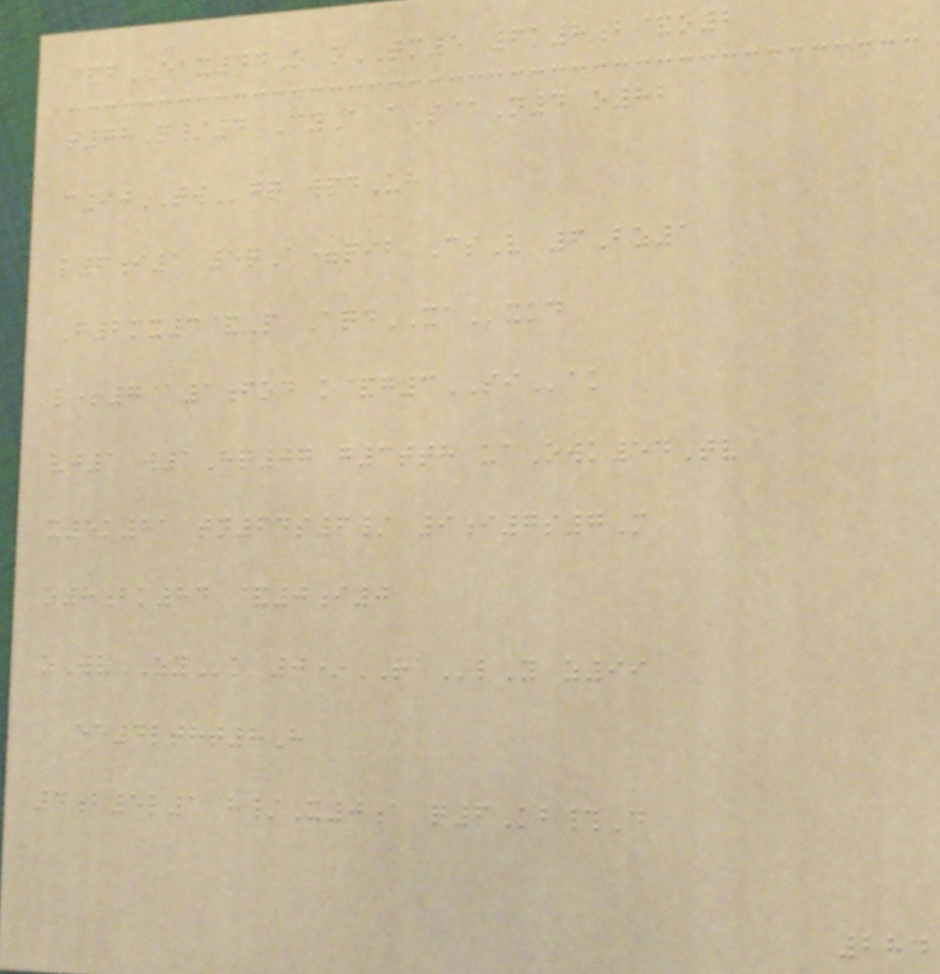&fEAX44O nTM5 6k8b&o2
t78Q/4 CyA aS@N4 o82
c90TWgq wpdUh
l6i1 5qA=qib CsV 6Bz1
G2mx3&P AqdXAxkd
l+7@1fod k&g3SIak
vj1 w1Hq07 g3tth uaOwk54Tv
x5k81 tn64s6/ 9i7s7M
o8bk84 &0i0
zWvZYk 0*RAlY z99
ee4ltht8H
4b5l1 h/X0a q6Kb#D
284
